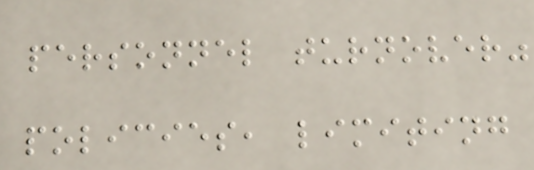personnel turnover"
policies, limiting
